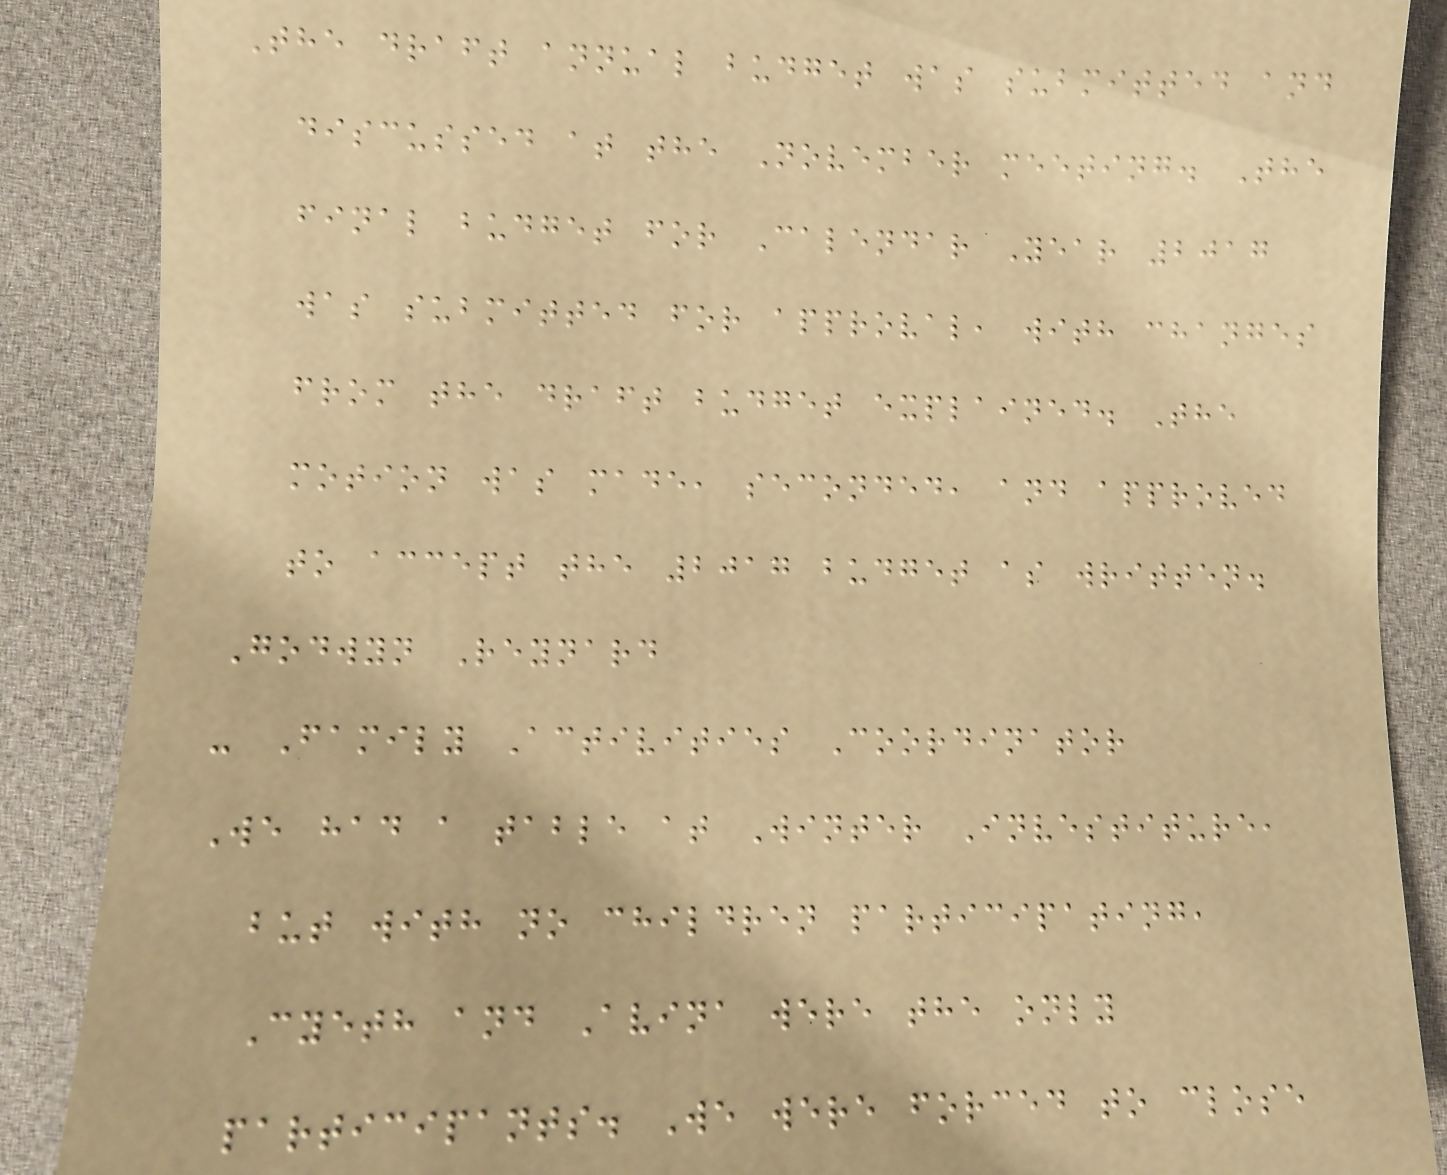The draft annual budget was submitted and
discussed at the November meeting. The
final budget for Calendar Year 2017
was submitted for approval, with changes
from the draft budget explained. The
motion was made, seconded, and approved
to accept the 2017 budget as written.
Godwyn Reynard
- Family Activities Coordinator
We had a table at Winter Investiture,
but with no children participating,
Cyeth and Avina were the only
participants. We were forced to close
